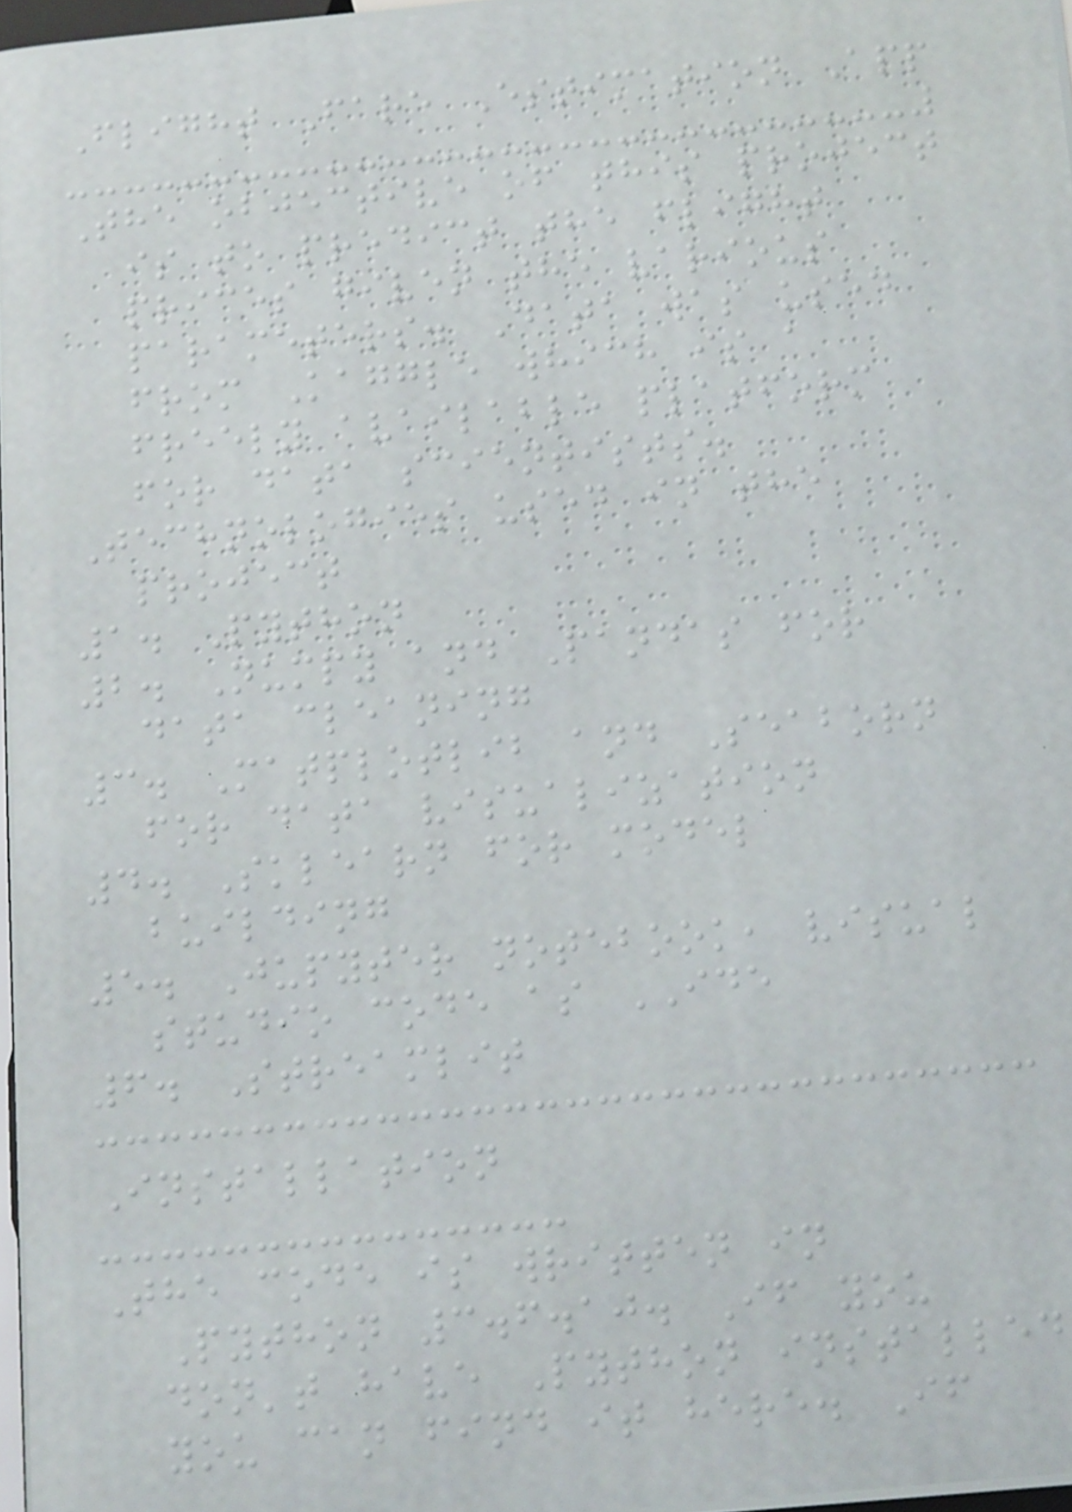Flight Fare Estimation App
The objective of this project
is to predict the flight
prices given the various
parameters. Data was used
from Kaggle which is a
freely available platform
for data scientists.
Technologies used in the
project
1. Python
2. Numpy and Pandas for
data cleaning
3. Matplotlib and Seaborn
for data visualization
4. Sklearn for model
building
5. Jupyter notebook, visual
studio code as IDE
6. Streamlit
Installation
The code is written in
Python 3.6.10. If you
don't have Python installed
you can find it here. If
